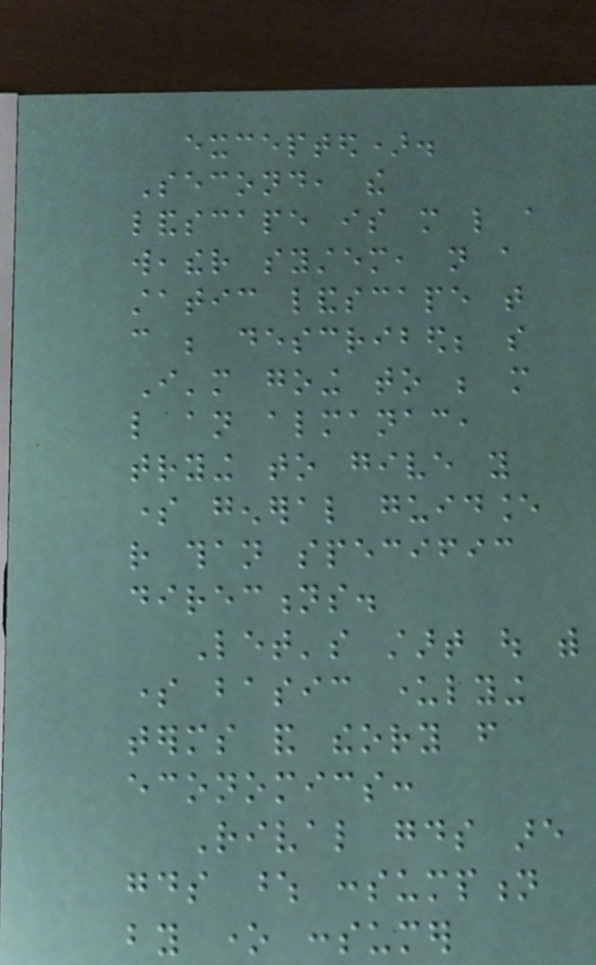excepted).
Second, the
landscape is more like a
weather system, not a
static landscape that
can be described; so
I'm going to be more
like an almanac,
trying to give you
some general guidance
rather than specific
directions.
Let's start out with
some basic underlying
terms and theory from
economics:
Rival goods are
goods whose consumption
by one consumer
